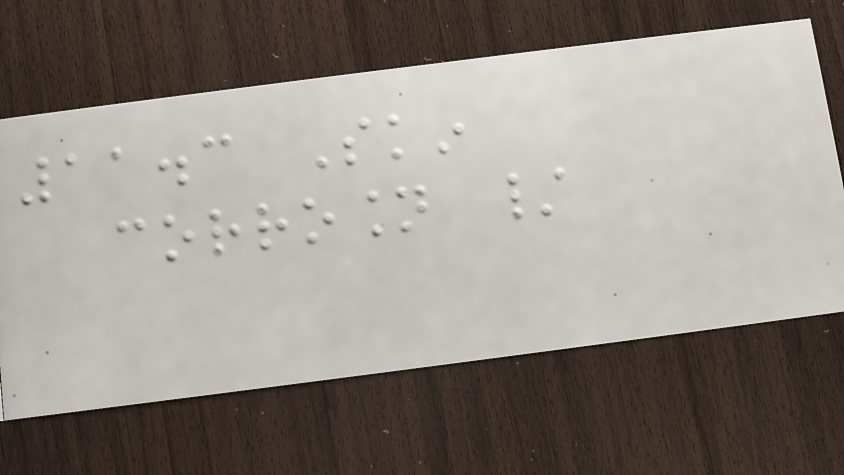11.3 Skin
corrosion /
